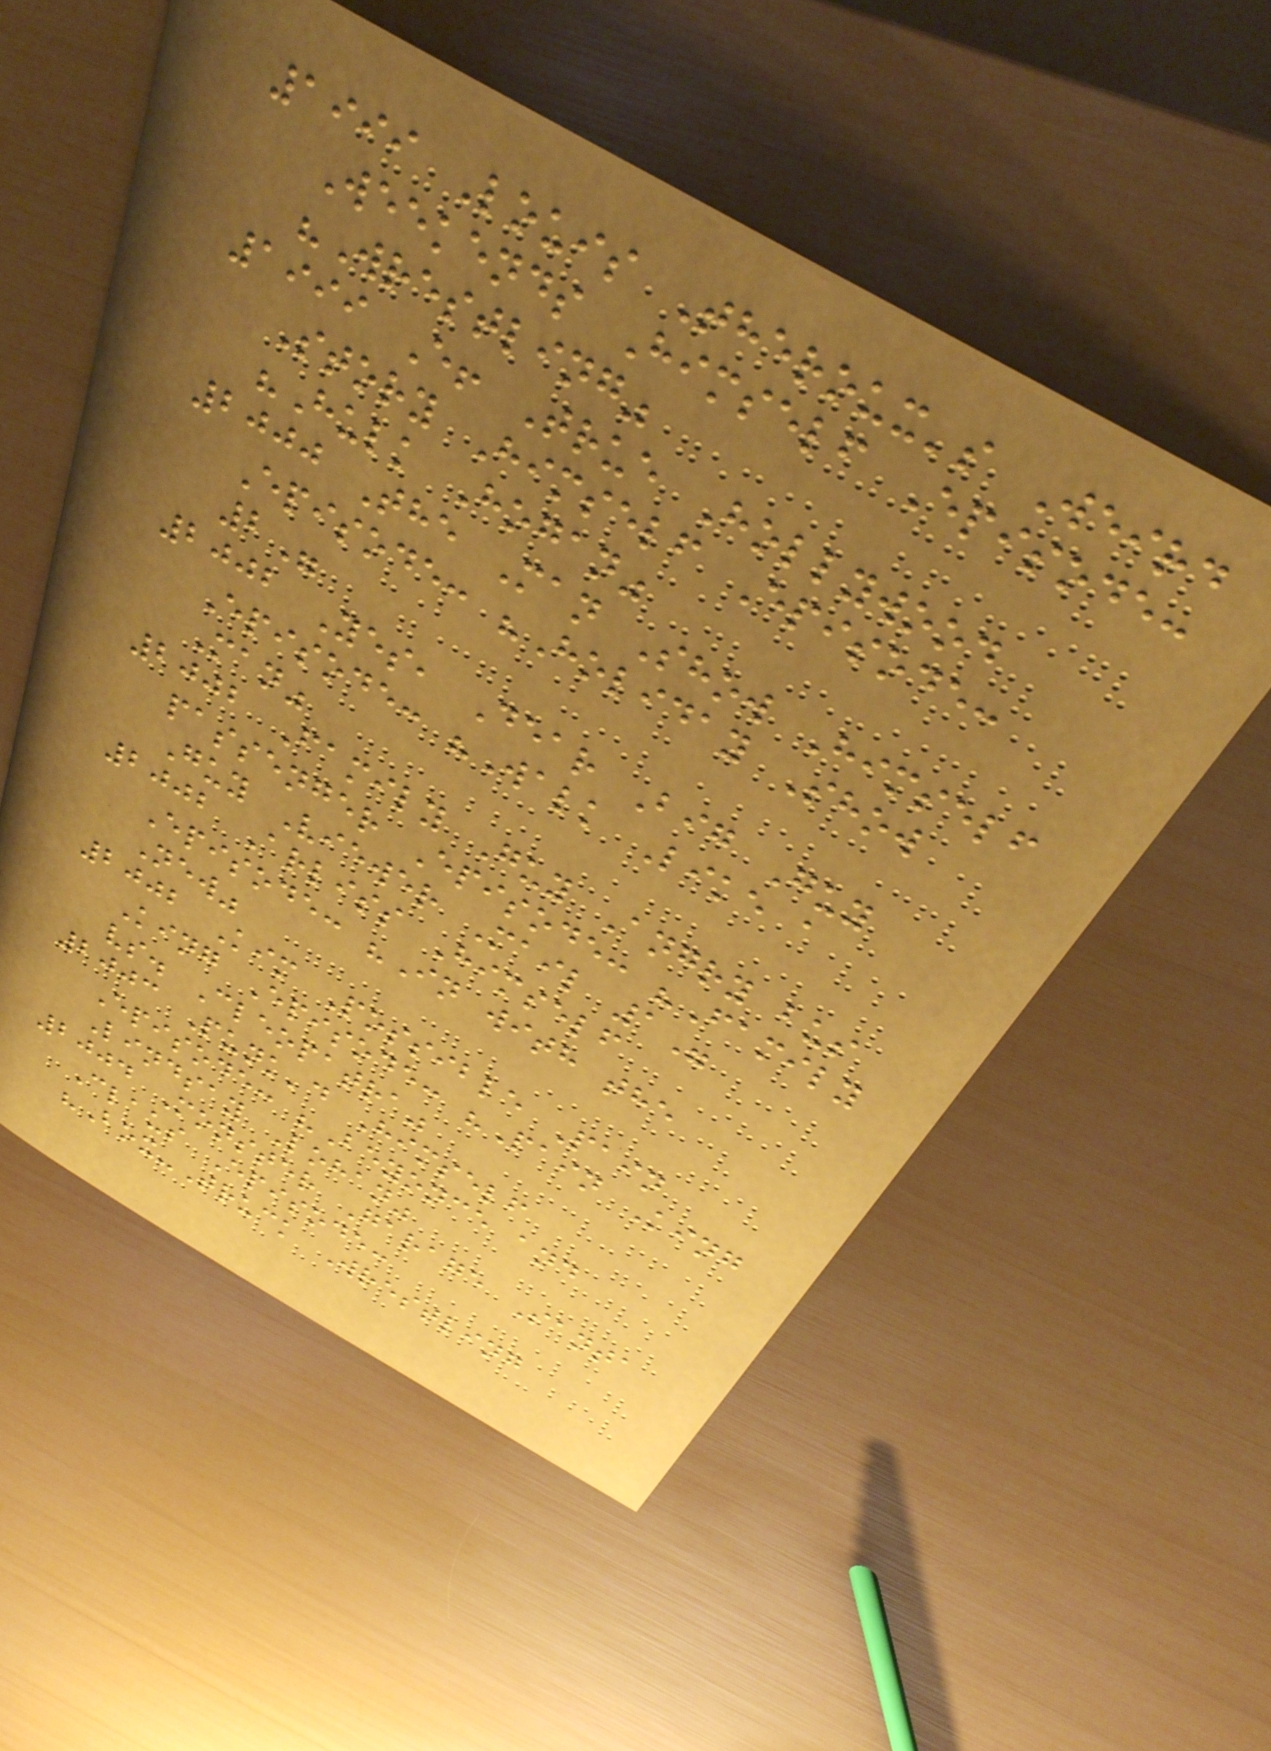1999 Louis Theroux's Weird
Weekends Himself Episode:
"Wrestling"
1999 E! True Hollywood
Story Himself Episode:
"Hulk Hogan"
2000 The Man Show Himself
Episode: "Holiday Show
2"
2002 Yes, Dear Big Guy
Episode: "Walk Like a
Man"
2002 Family Guy Angry bus
passenger Episode: "Family
Guy Viewer Mail 1"
2002 Arliss Himself
Episode: "In with the
New"
2002 Kim Possible Pain
King Episode: "Pain King
vs. Cleopatra"
2003 Punk'd Himself
Episode: "Beyonce and
Lindsay Lohan"
2004 Monster Garage Santa
Claus Episode:
"Box-Truck Wrestling
